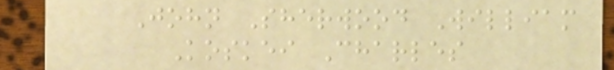John Sherwood William
Koskei Charles
